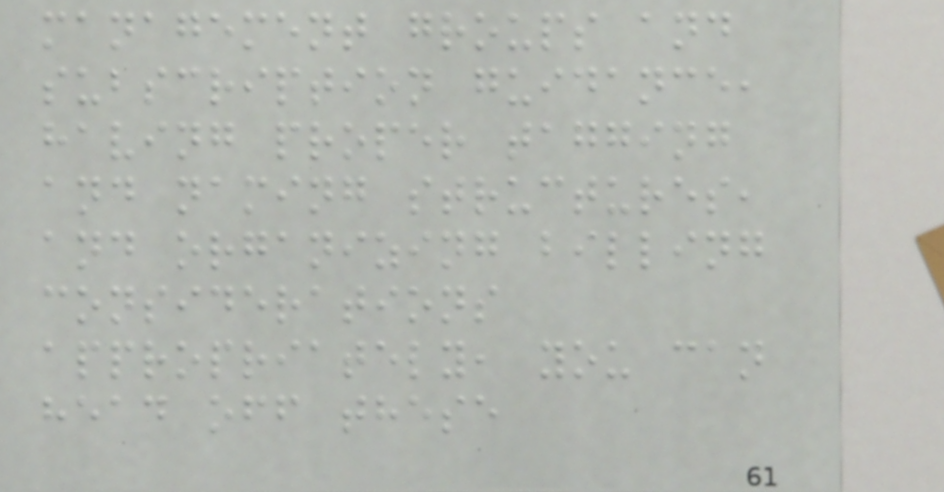management groups and
subscription guidance,
having proper tagging
and naming structures,
and organizing billing
considerations
appropriately, you can
head off these
